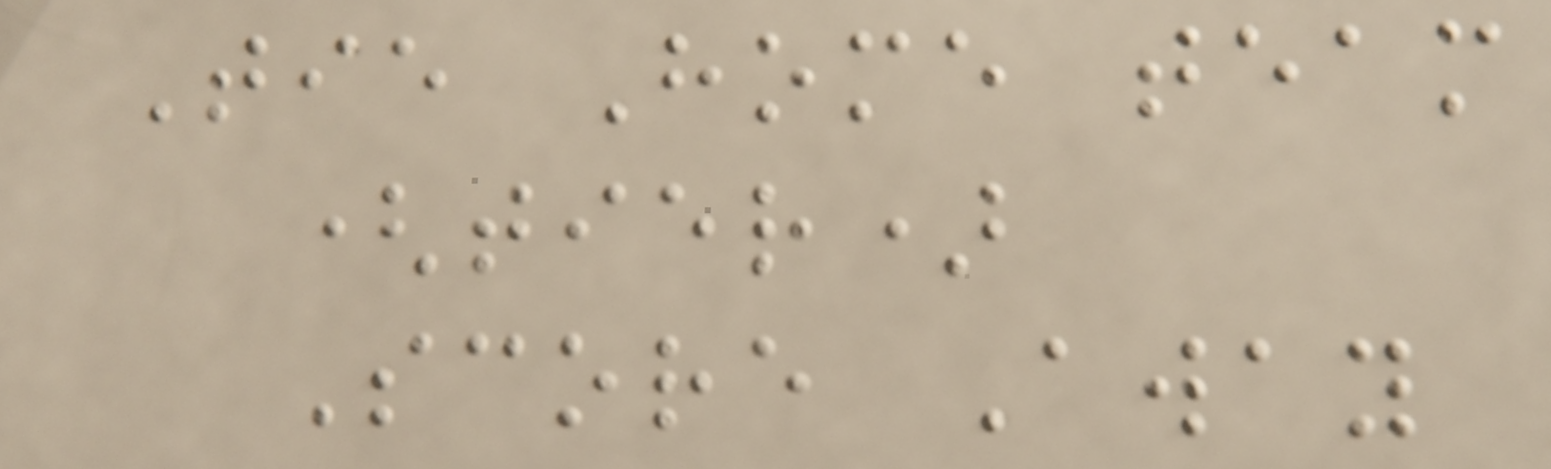Tie Home team
(tier)
Score Away
